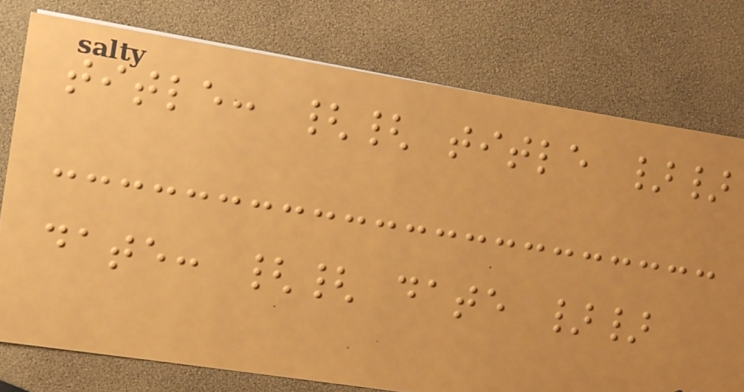title: {{ title }}
date: {{ date }}
